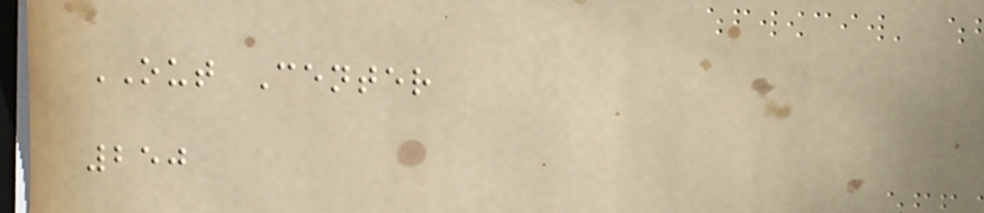OUT Center
250
